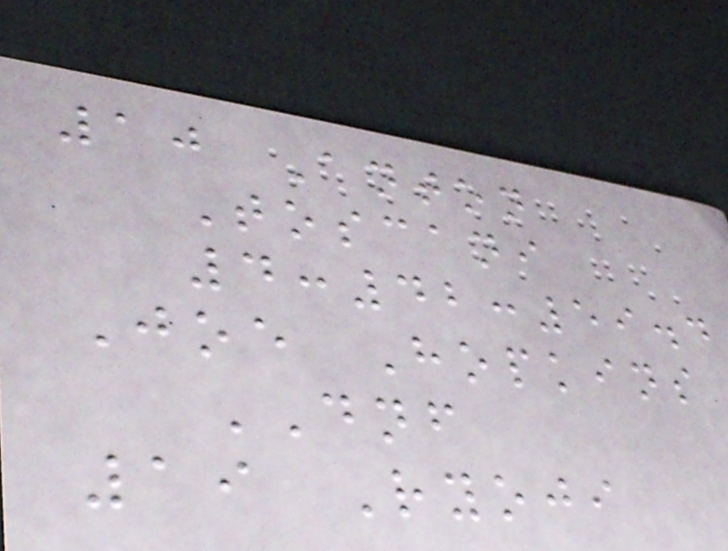10 Anton
Toscani
4:42:59.4
Joe Hopkins
DNF
19 Ryoji
